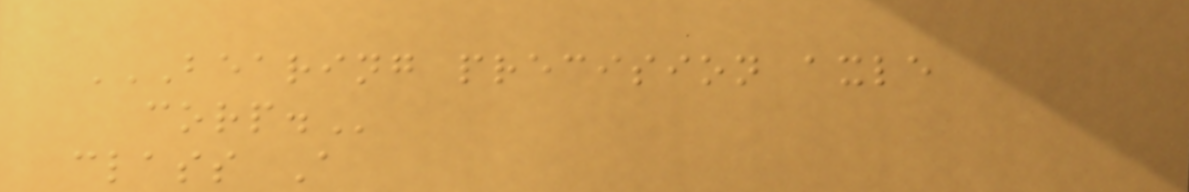BEARING PRECISION AXLE
CORP.
class A
